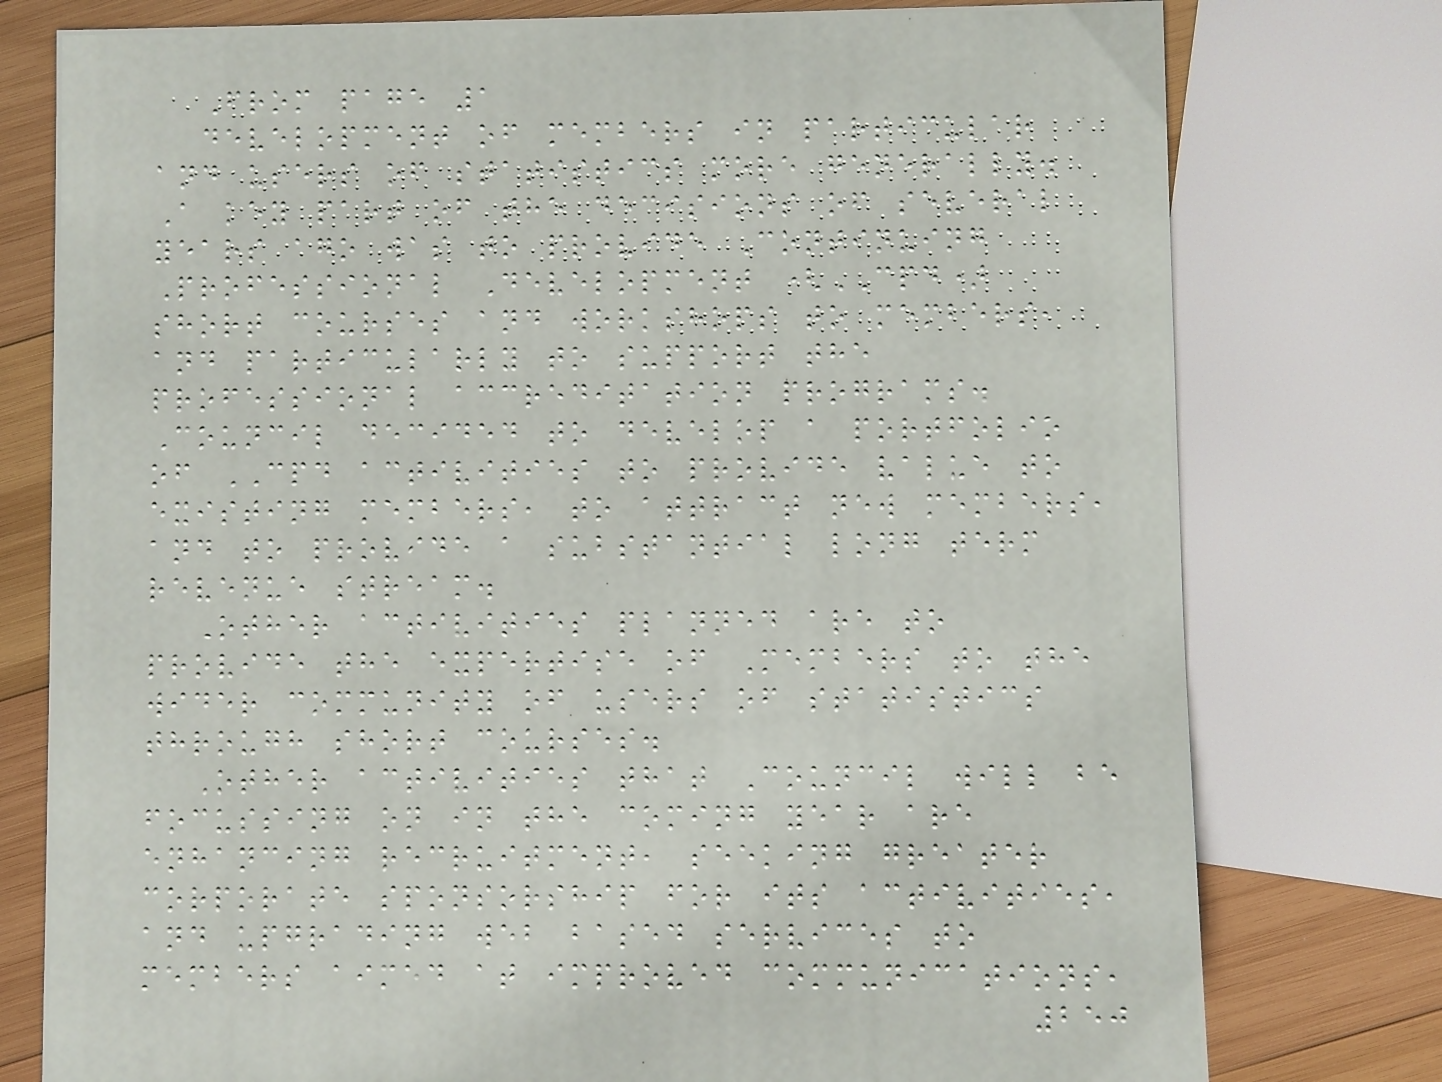From page 1
development of members in particular
and users of statistics more generally.
A key part of the decisions of several
years ago was to provide Continuing
Professional Development (CPD)
short courses and workshops to members,
and particularly to support the
professional accreditation programs.
Council decided to develop a portfolio
of CPD activities to provide value to
existing members, to attract new members,
and to provide a substantial long term
revenue stream.
Other activities planned are to
provide the expertise of Members to the
wider community of users of statistics
through short courses.
Other activities that Council will be
focussing on in the coming year are
enhancing recruitment, seeking greater
corporate sponsorship for its activities,
and upgrading web based services to
members aimed at improved communications,
250
